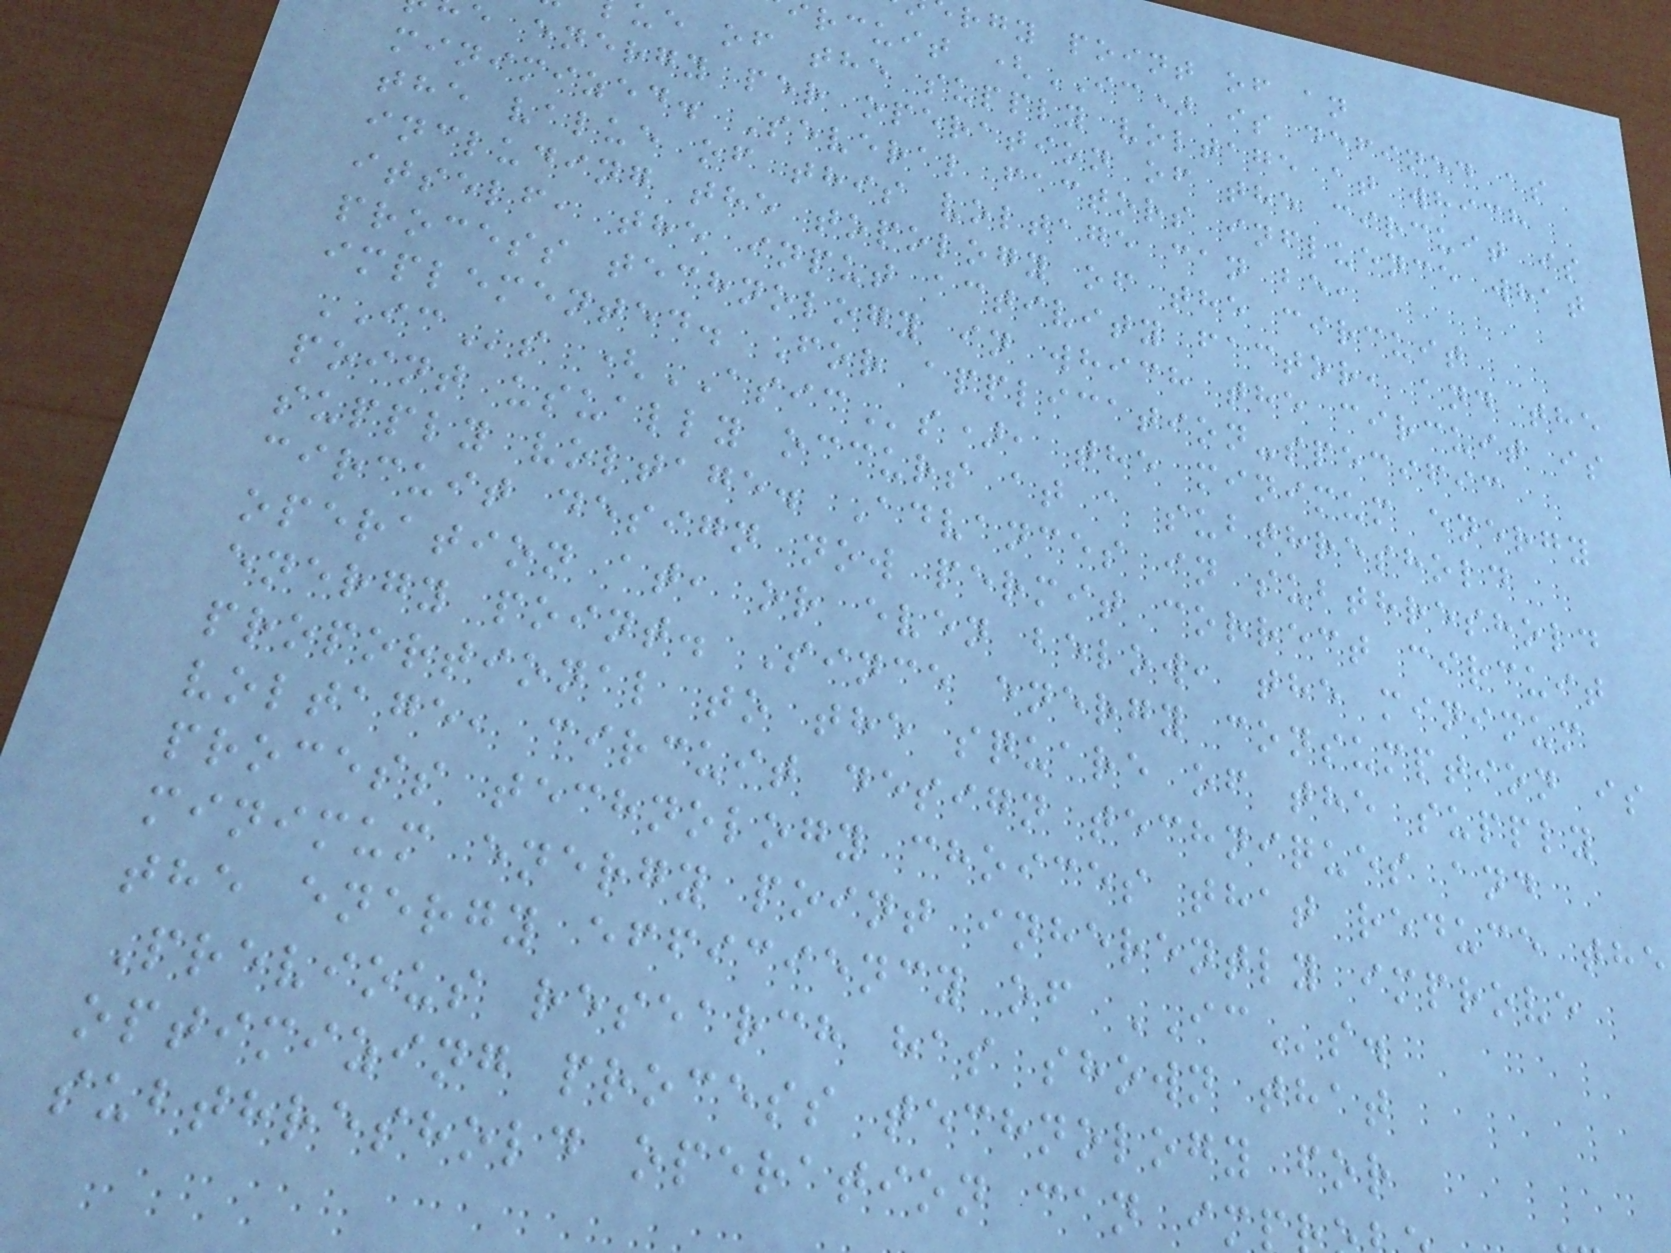rgy point of an
rcuit (IC) is defined as
ue of the supply voltage at which
e energy per operation of the circuit is
minimized. Several factors influence what
the value of this voltage can be,
including the topology of the circuit
itself, the input activity factor, and the
process technology in which the circuit is
implemented. For application-specific
ICs (ASICs), the minimum energy
point usually occurs at a subthreshold
supply voltage. Advances in subthreshold
circuit design now permit correct circuit
operation at, or even below, the minimum
energy point. Since energy consumption is
proportional to the square of the supply
voltage, circuit design techniques and
process technology choices that reduce the
minimum energy point inherently improve
the energy efficiency of ICs.
Previous research has shown that
optimizing process technology for
subthreshold operation can im
